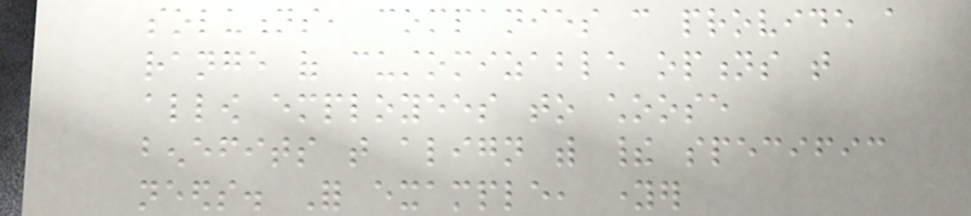solutions, companies can provide a
range of customizable options that
allow employees to choose
benefits that align with their specific
needs. For example, younger
